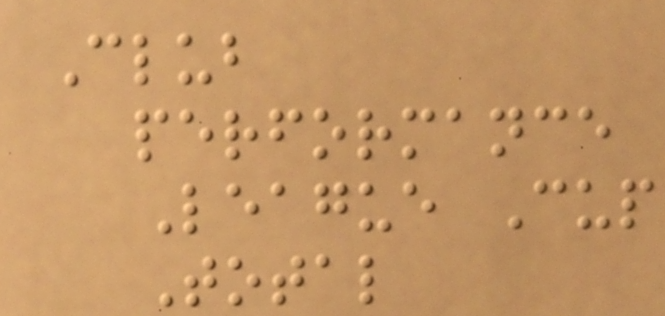Club
performance
League Cup
Total
